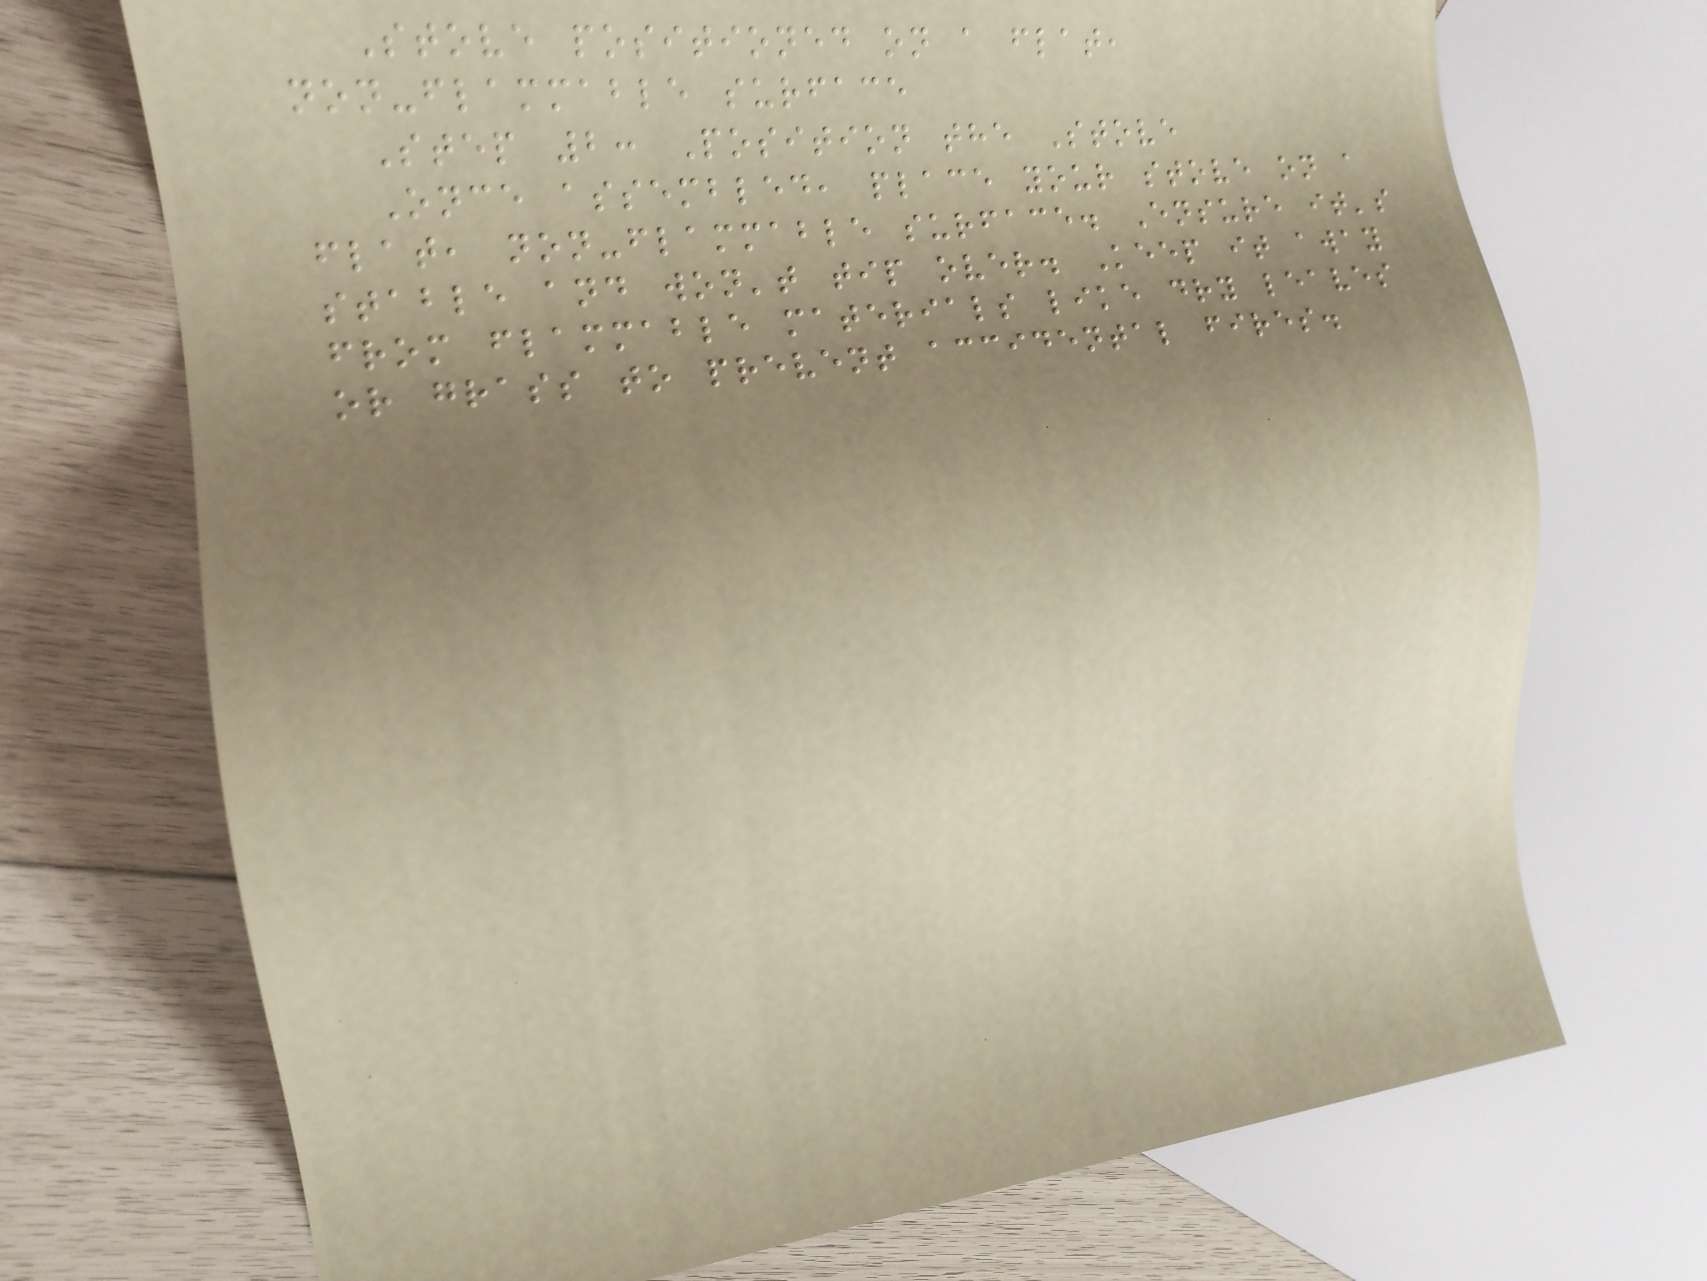Stove positioned on a flat,
non-flammable surface
Step 2: Position the Stove
Once assembled, place your stove on a
flat, non-flammable surface. Ensure it's
stable and won't tip over. Keep it away
from flammable materials like dry leaves
or grass to prevent accidental fires.
